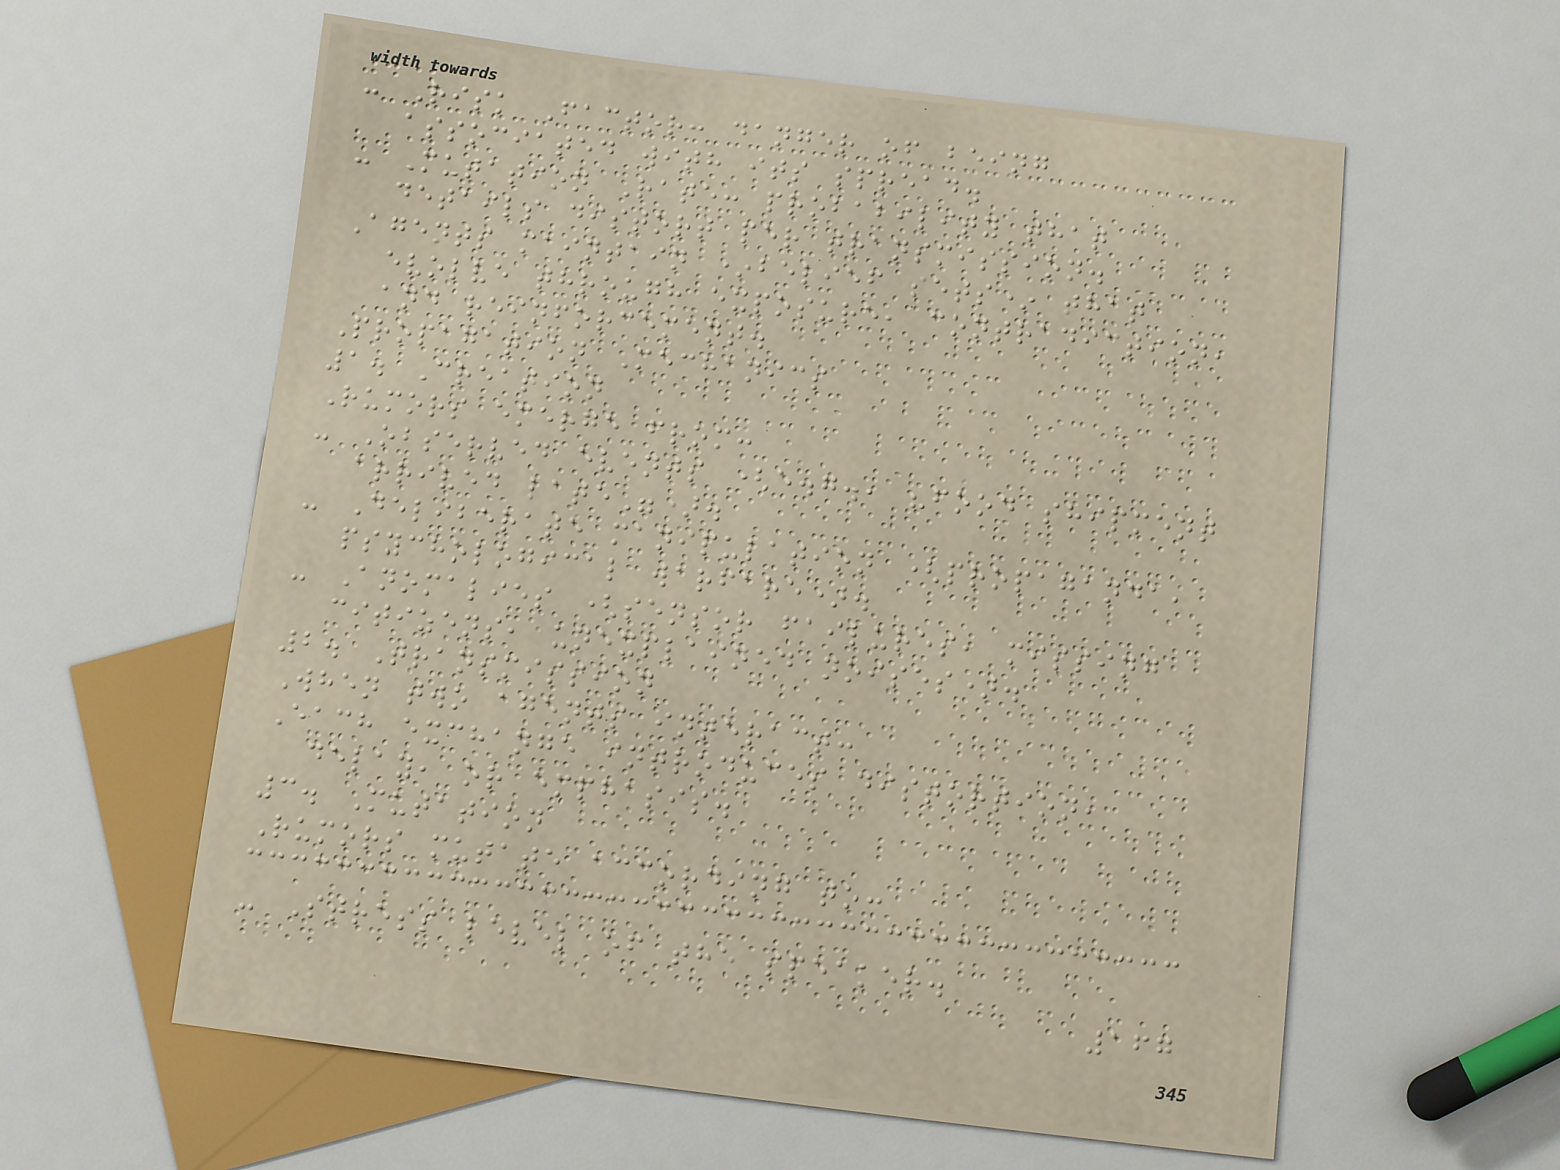- Risk Factor: danger of being
associated with its spread.
- Mutation Rate: probability that
details distort per transmission.
Agents maintain *belief sets* that
evolve through exposure, contradiction,
and reinforcement.
Propagation Mechanics
1. Creation
Rumors emerge from:
- Observed events (e.g., "food shipment
arrived late").
- Deliberate manipulation (propaganda,
psychological warfare).
- Anomalies (sensor failures, missing
citizens, unexplained noises).
2. Transmission
When two agents interact:
Each exchange introduces distortion,
delay, or emphasis.
3. Mutation
Rumors mutate according to:
- Stress level of the speaker.
167
